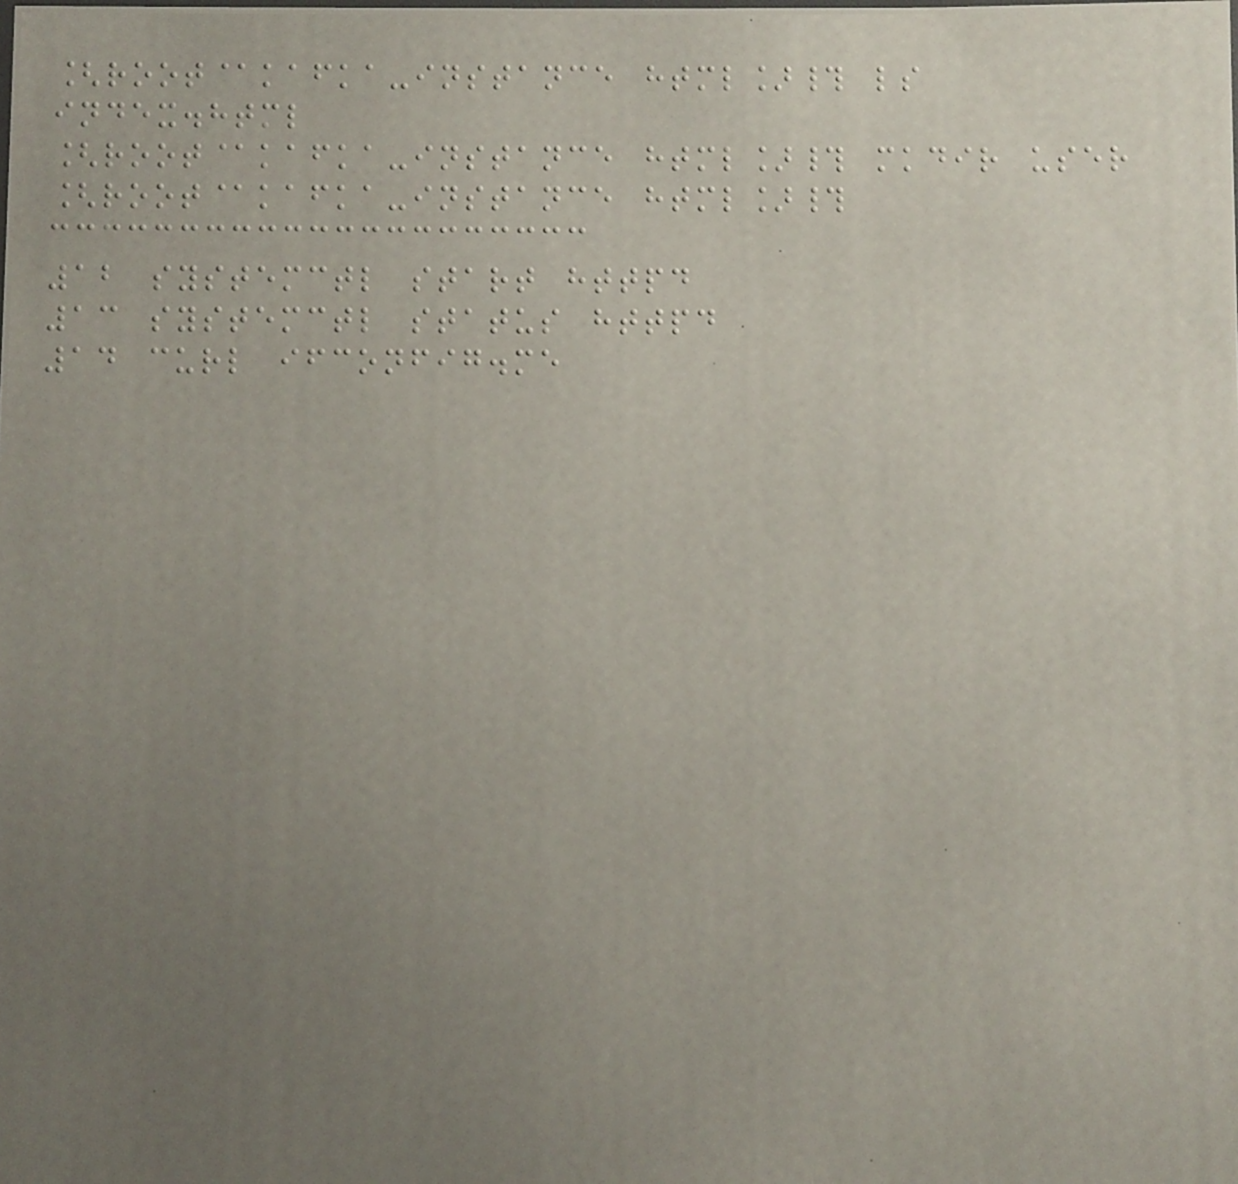[root@kafka-instance html]# ls
index.html
[root@kafka-instance html]# mkdir user
[root@kafka-instance html]#
12 systemctl start httpd
13 systemctl status httpd
14 curl ifconfig.me
